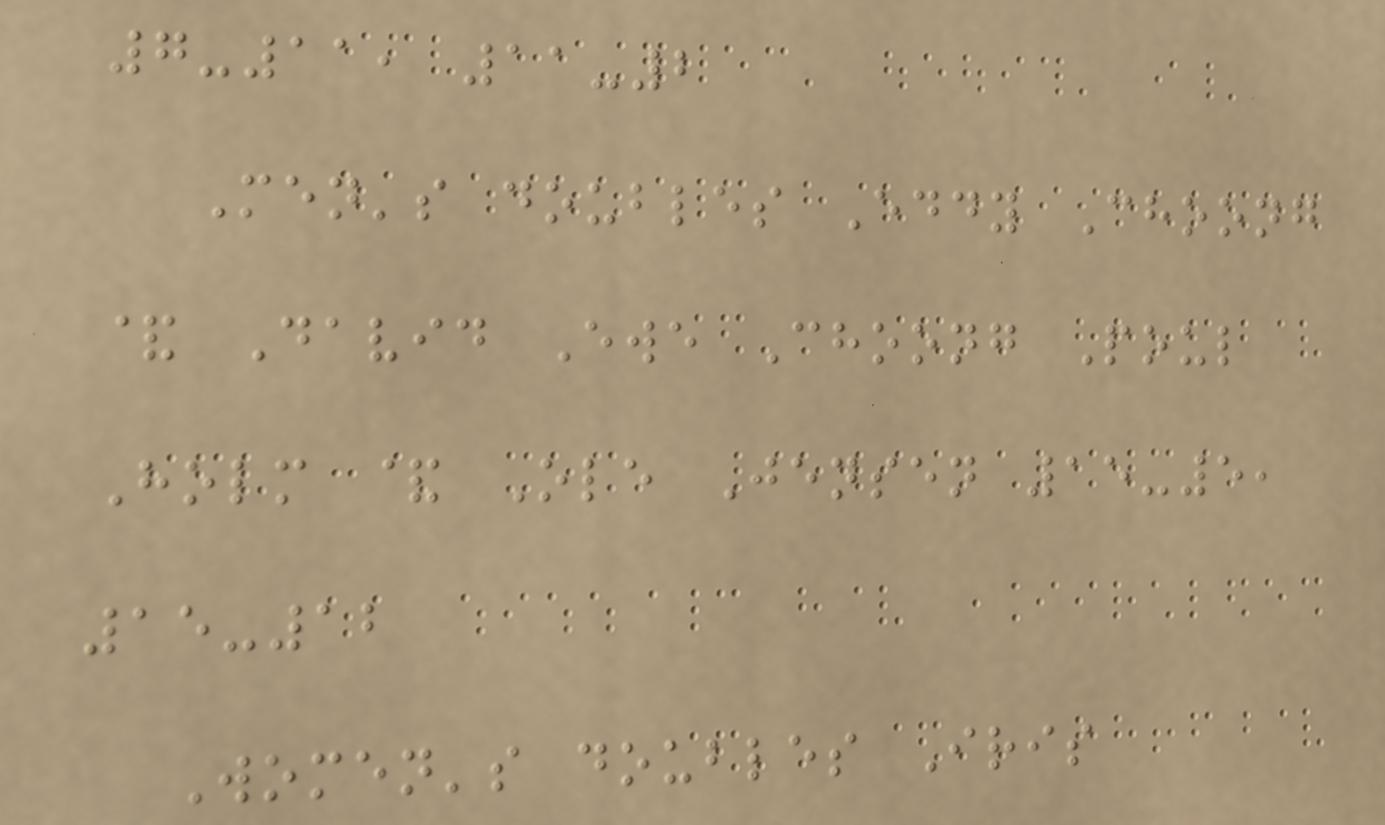7-11, 11-2
Men's doubles Eddy Choong
& David Ewe Choong Poul
Holm & Ole Jensen 15-5,
15-12
Women's doubles Iris
